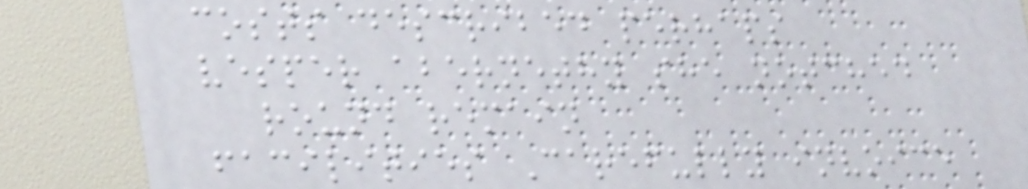costs described perhaps
vesper abernethy she notched
round remain
facilities Carefully invoice
